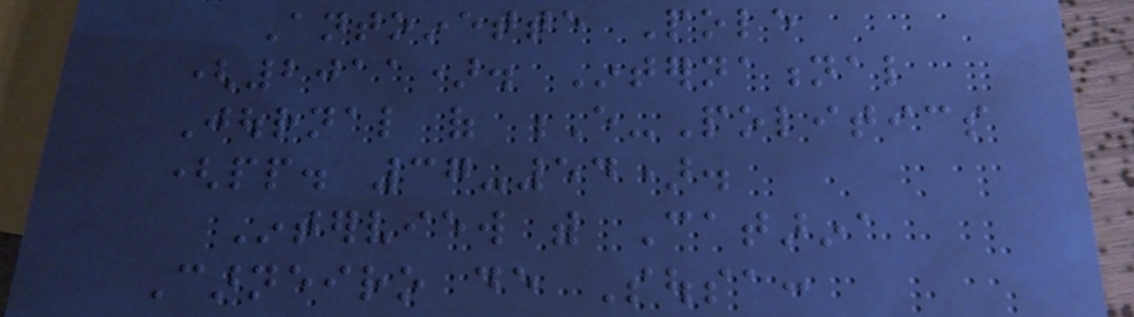Antoinette Pole
(2011). International
Journal of E-Politics
(pp. 37-54).
Interview with Catarina
Carneiro de Sousa:
